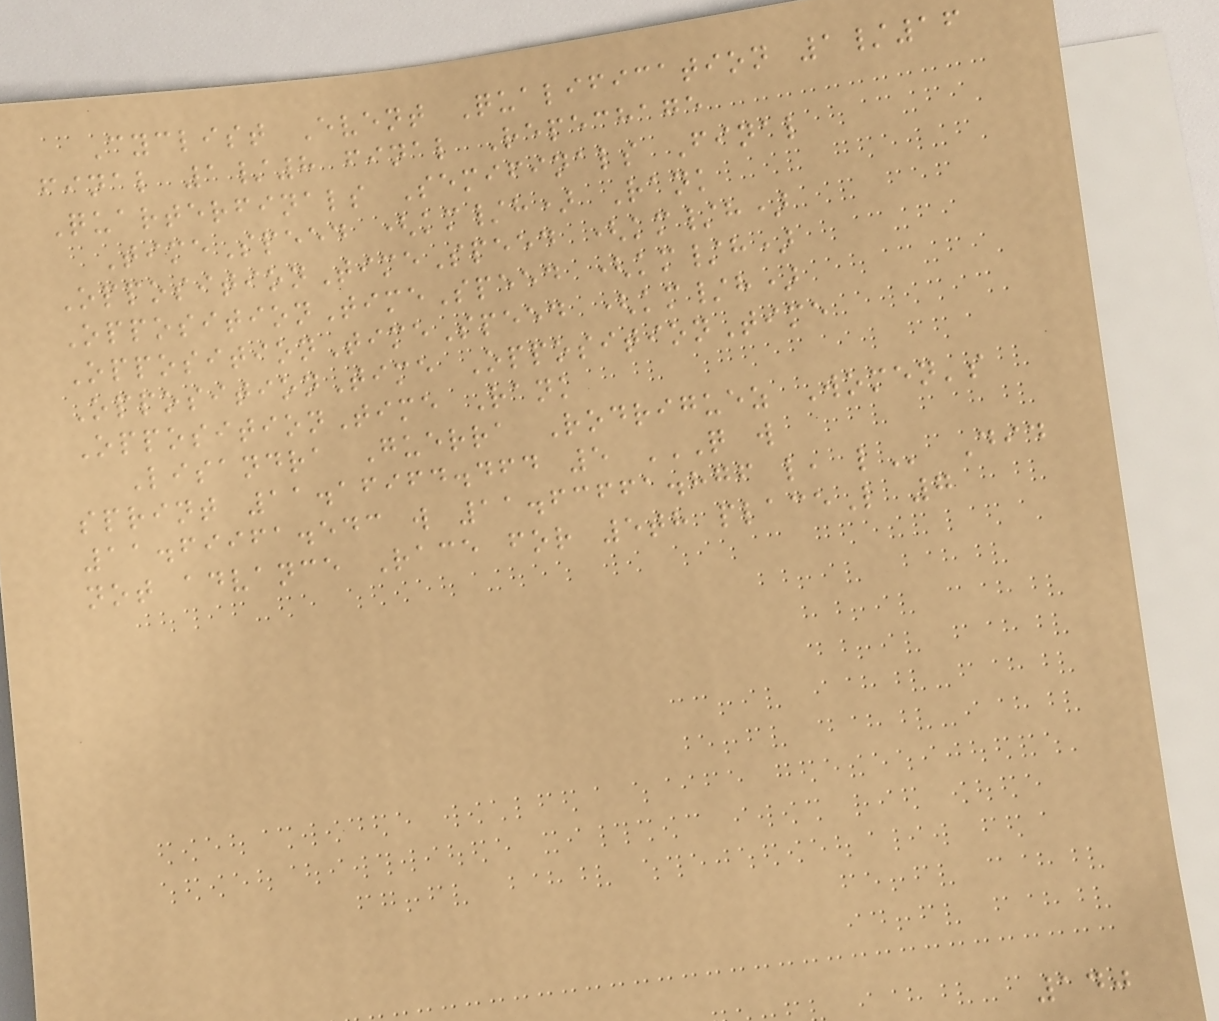Cyclist Event Qualification 1/16
final 1/8 final Repechage
Quarterfinals Semifinals Final
TimeSpeed (km/h) Rank
OppositionTimeSpeed (km/h)
OppositionTimeSpeed (km/h)
OppositionTimeSpeed (km/h)
OppositionTime OppositionTime
OppositionTime Rank
Lisandra Guerra Rodriguez Women's
sprint 11.16964.464 5 Q W
11.69961.543 W 11.63661.876 L, L Did
not advance Race for 5th placeL 7
140
